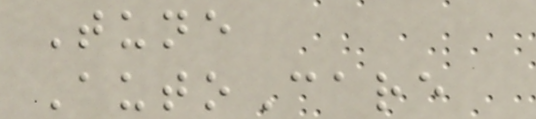Tune
AutoCare
